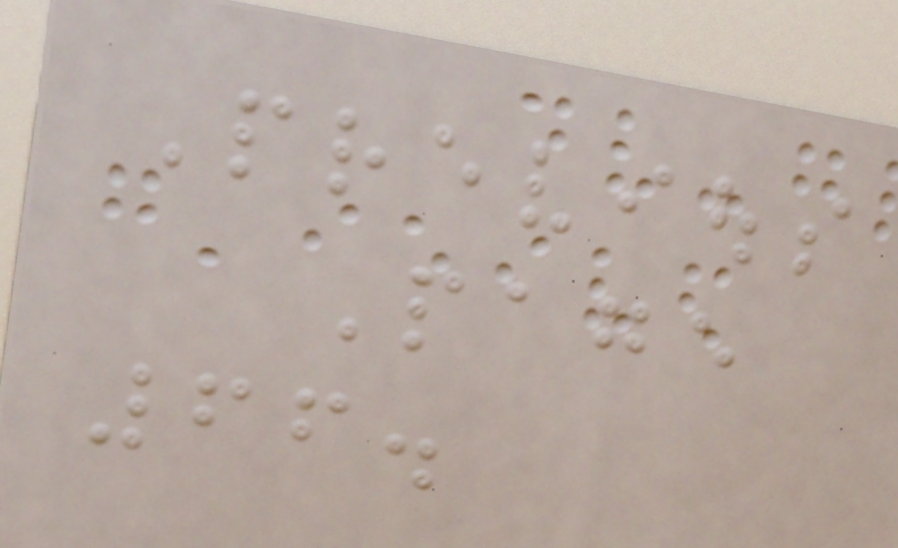Previous
Page
66.
